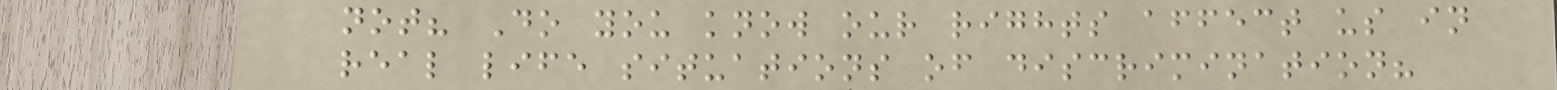not? Do you know our rights affect us in
real life situations of discrimination?
